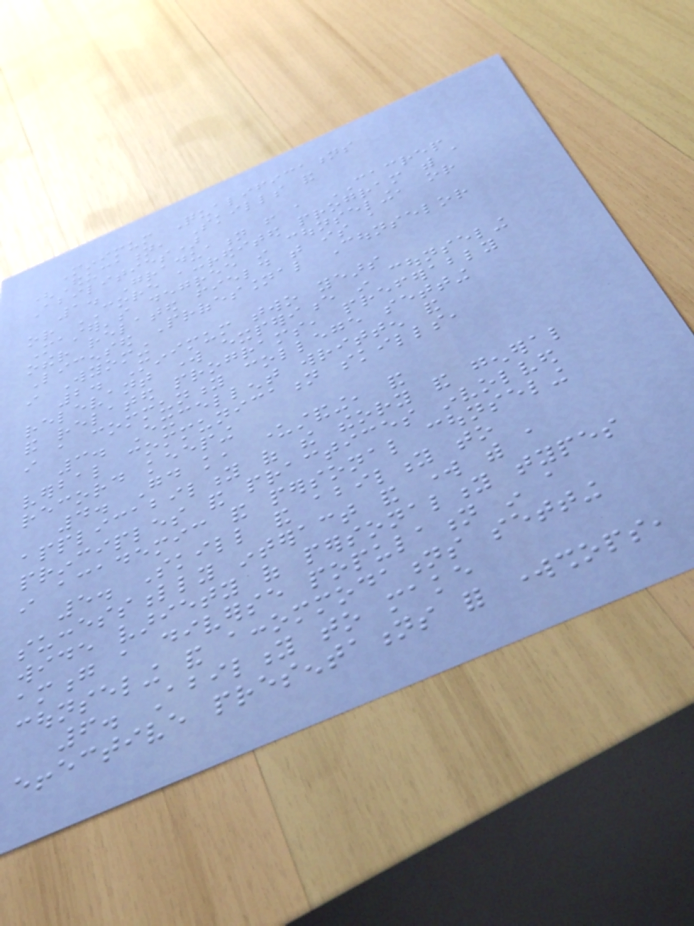Minimum Qualifications
(Education, Skills and
Abilities)
1. Graduation from a CACREP
or CORE accredited program with a
Master's degree in counseling, or
other related field that is a
Licensed Professional Counselor
in Wyoming
2. Minimum two years
relevant work experience in counseling
and related programs, preferably
in a community college setting
3. Excellent written and
verbal communication skills,
record keeping
4. Good knowledge, understanding, and
applicability of the theory and general
principles and practices involved
in academic and personal counseling
5. Skill and ability to
successfully interact and work with a
wide variety of personality types
among a diverse population in a
counseling and accommodations setting
6. Ability to make
effective presentations for workshops,
